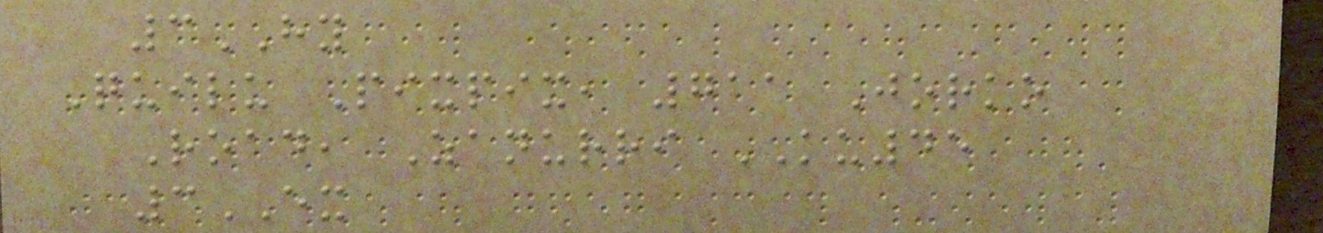3HY
Quilu Pixpix, 711 Jorko
Road, Zanurri KU45
3EX
